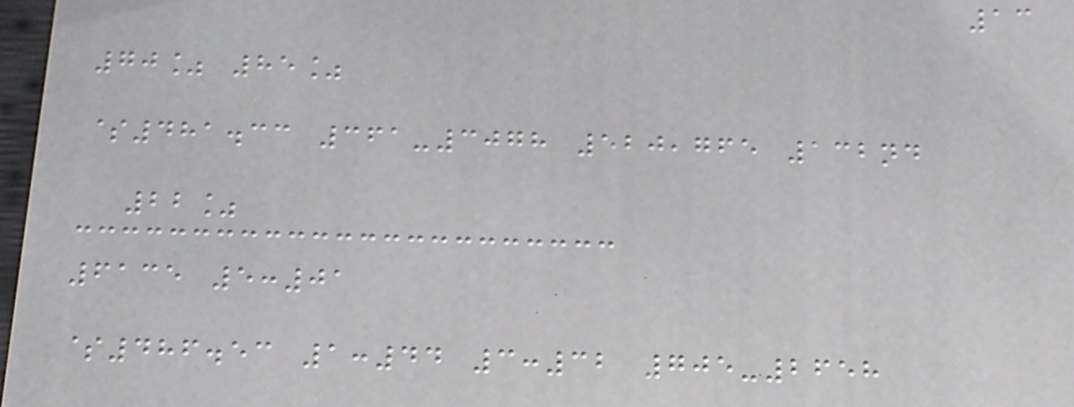13
70% 85%
$481.33 361-3078 520,765 132nd
22%
6135 5:01
$486.53 1:44 3:32 705-2658
